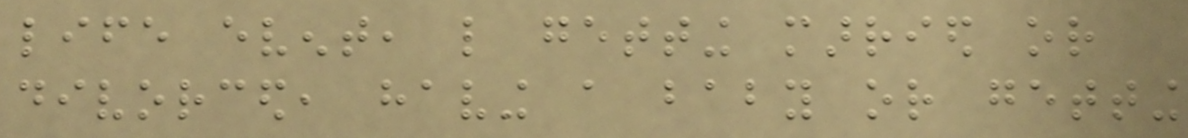life event, like getting married or
divorced, having a baby or getting
